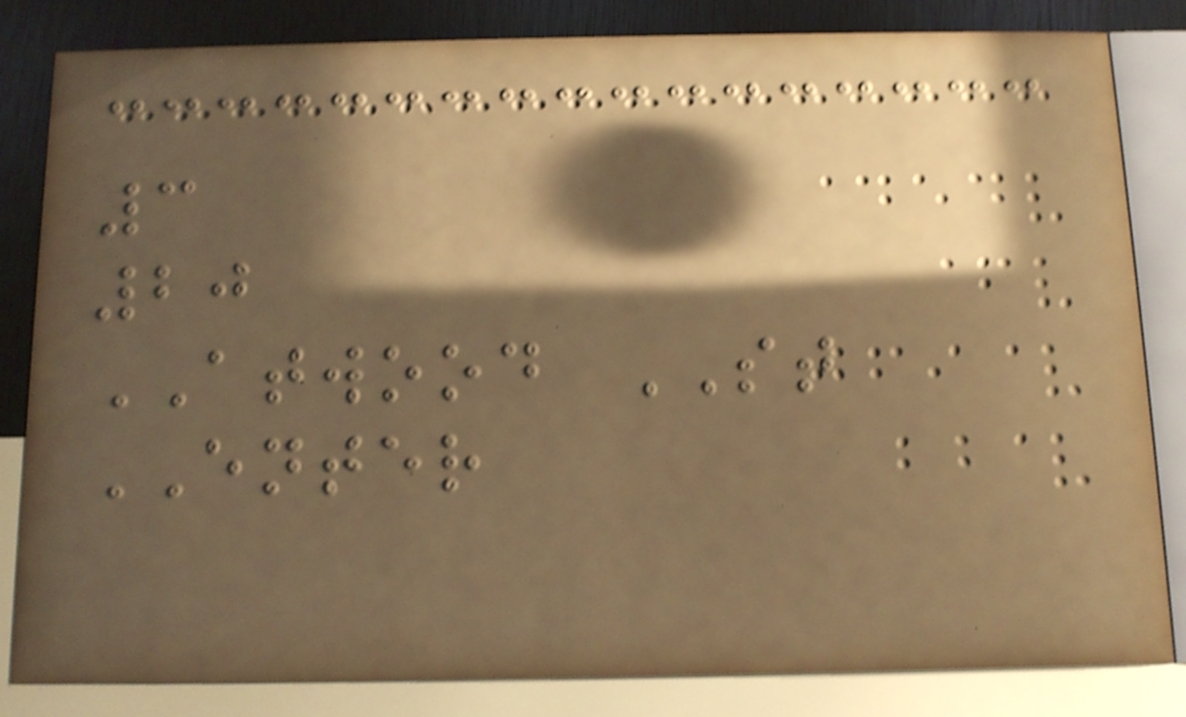3
20
ATWOOD ST
ENTER
